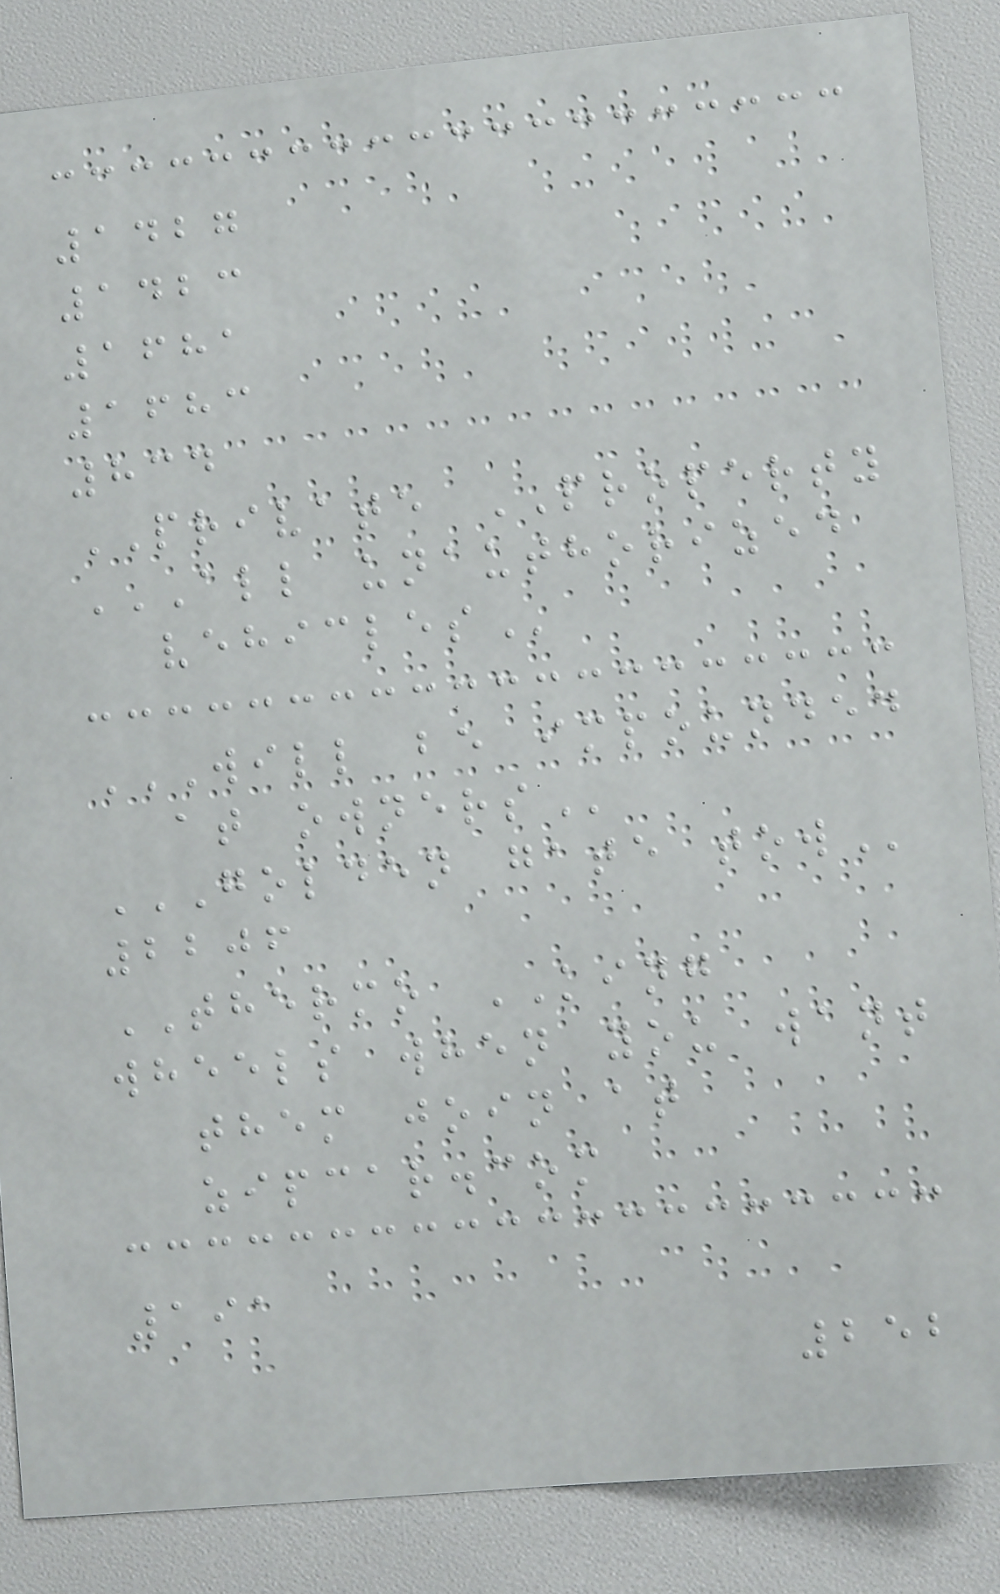1427
1423
1681
1683
834
PRIVATE PROPERTY
ALL UNAUTHORIZED
VEHICLES
WILL BE IMPOUNDED
AT OWNERS
GOLDEN GATE TOW
2206
THERMO KING
wheels when you want
them join at
zipcar.com
191
252
